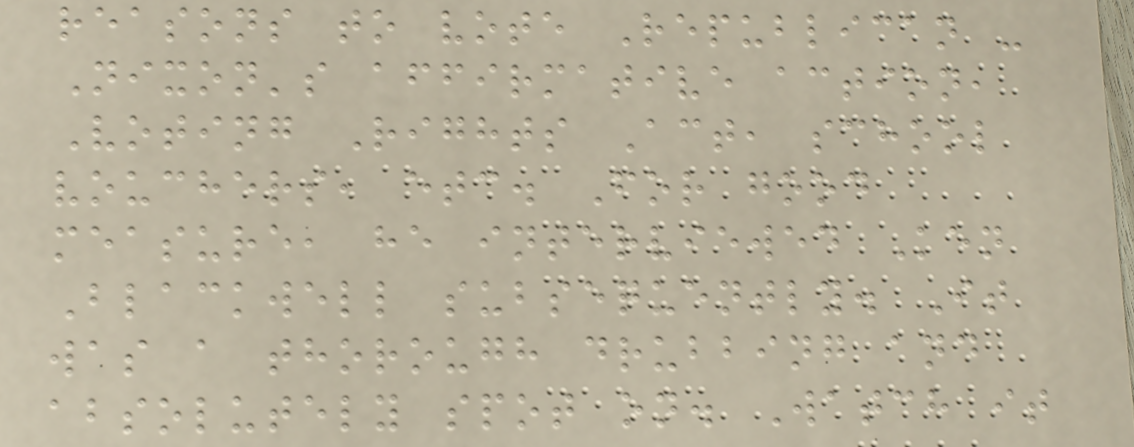reasons to vote Republican -
Nixon's affirmative action,
Voting Rights Act, school
vouchers, etc. For good
measure, he interviewed Ken
Blackwell subsequently. It
was a thorough drubbing and
absolutely spot on. Watch it
